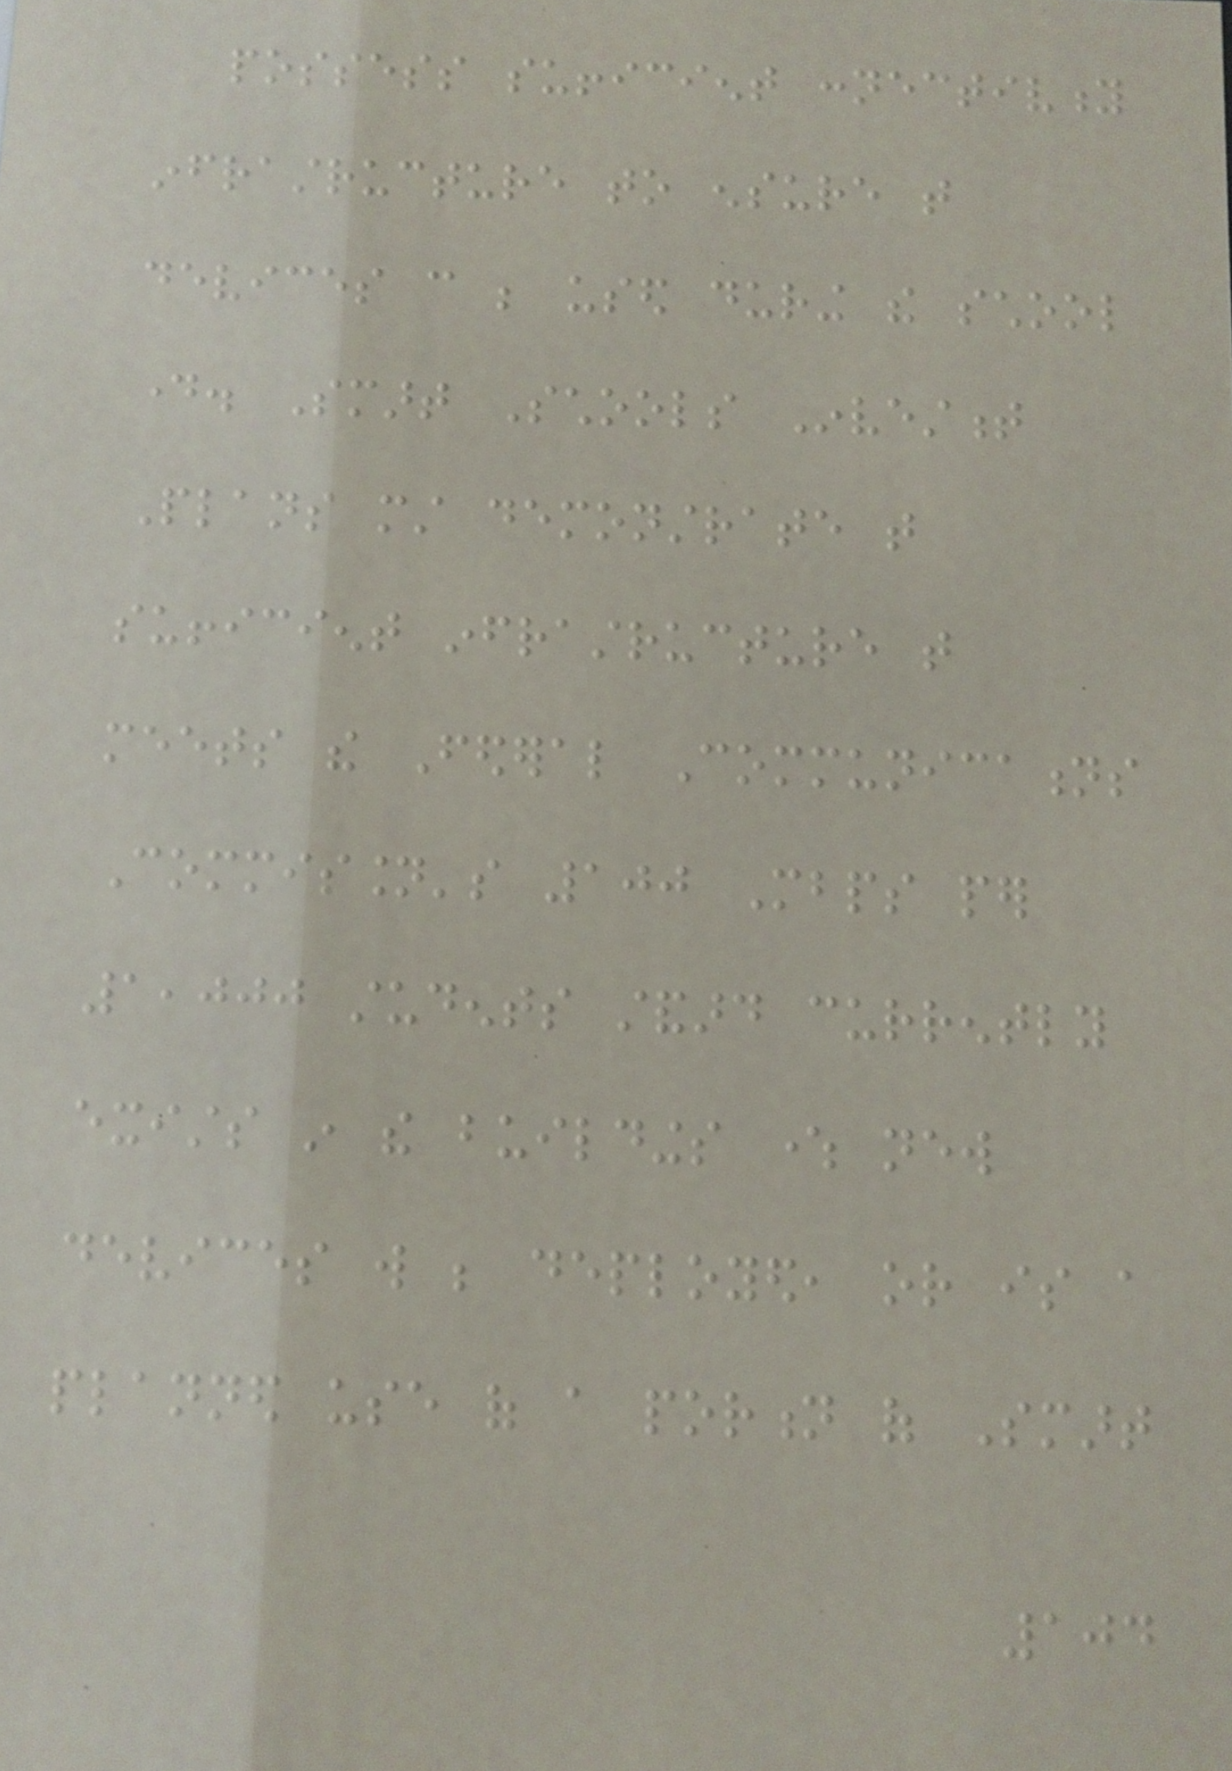possess sufficient connectivity
infrastructure to ensure that
devices can be used during the school
day. Smart Schools Investment
Plans must demonstrate that
sufficient infrastructure that
meets the Federal Communications
Commission's 100 Mbps per
1,000 students standard currently
exists in the buildings where new
devices will be deployed, or is a
planned use of a portion of Smart
104
